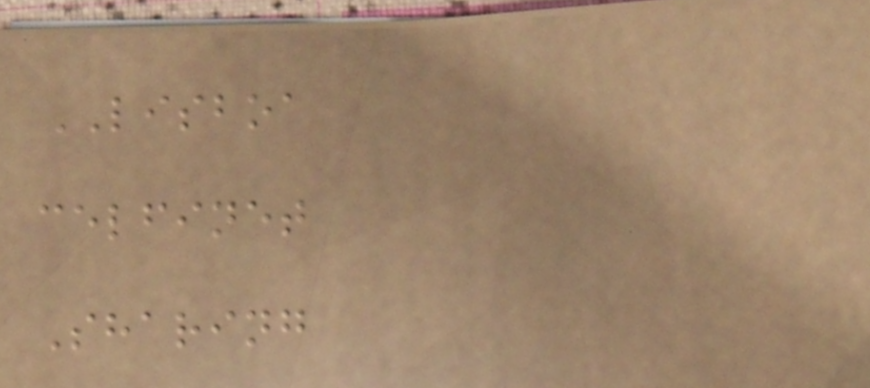LISBOA
celfinet
Sharing
